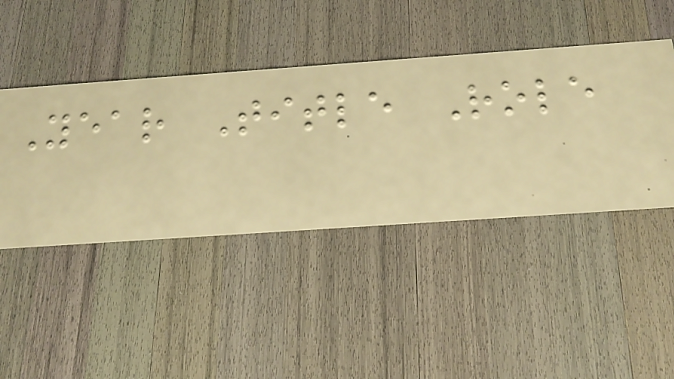Year Title Role
